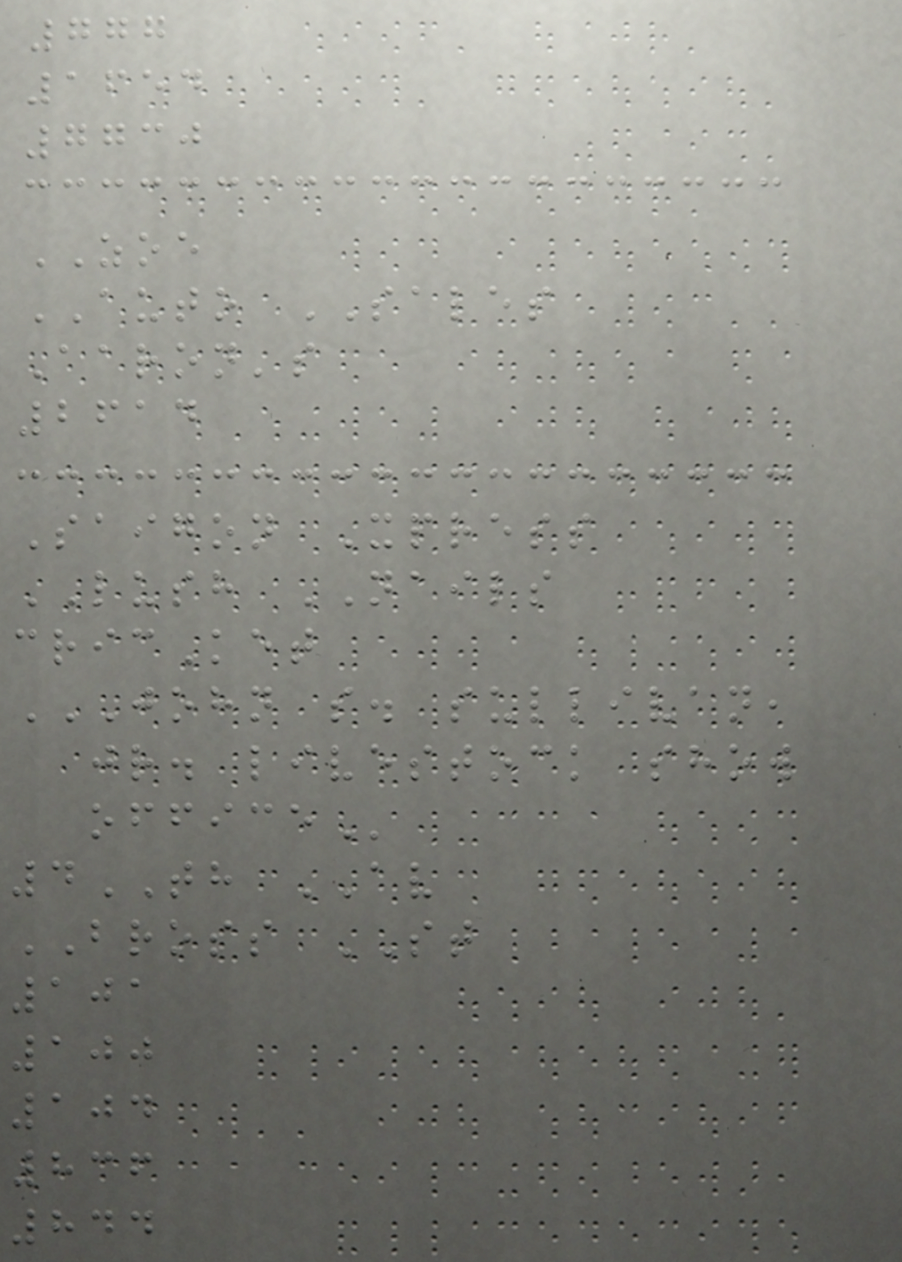777
1654
7730
ZOE
AUTO SALES
Aaron's
2614
Saigon Xpress
LUSH NAILS
cricKet
JOHN S. SULLIVAN,
JR. LIVESTOCK SHOW
OFFICE
4TH AV
BROSS ST
101
100
104
836
844
